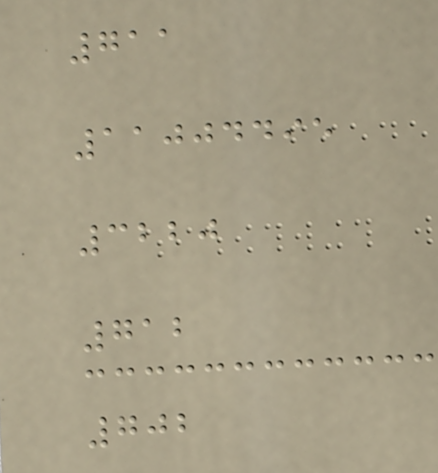711
11004495
3220
712
702
